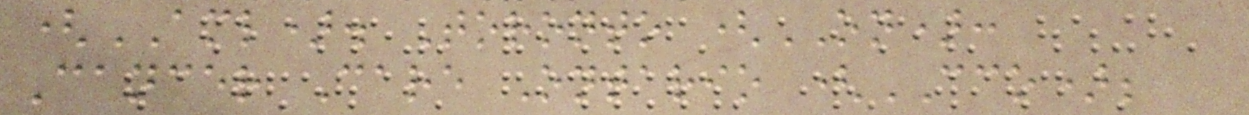(AML). Toronto (ON):
Cancer Care Ontario (CCO);
